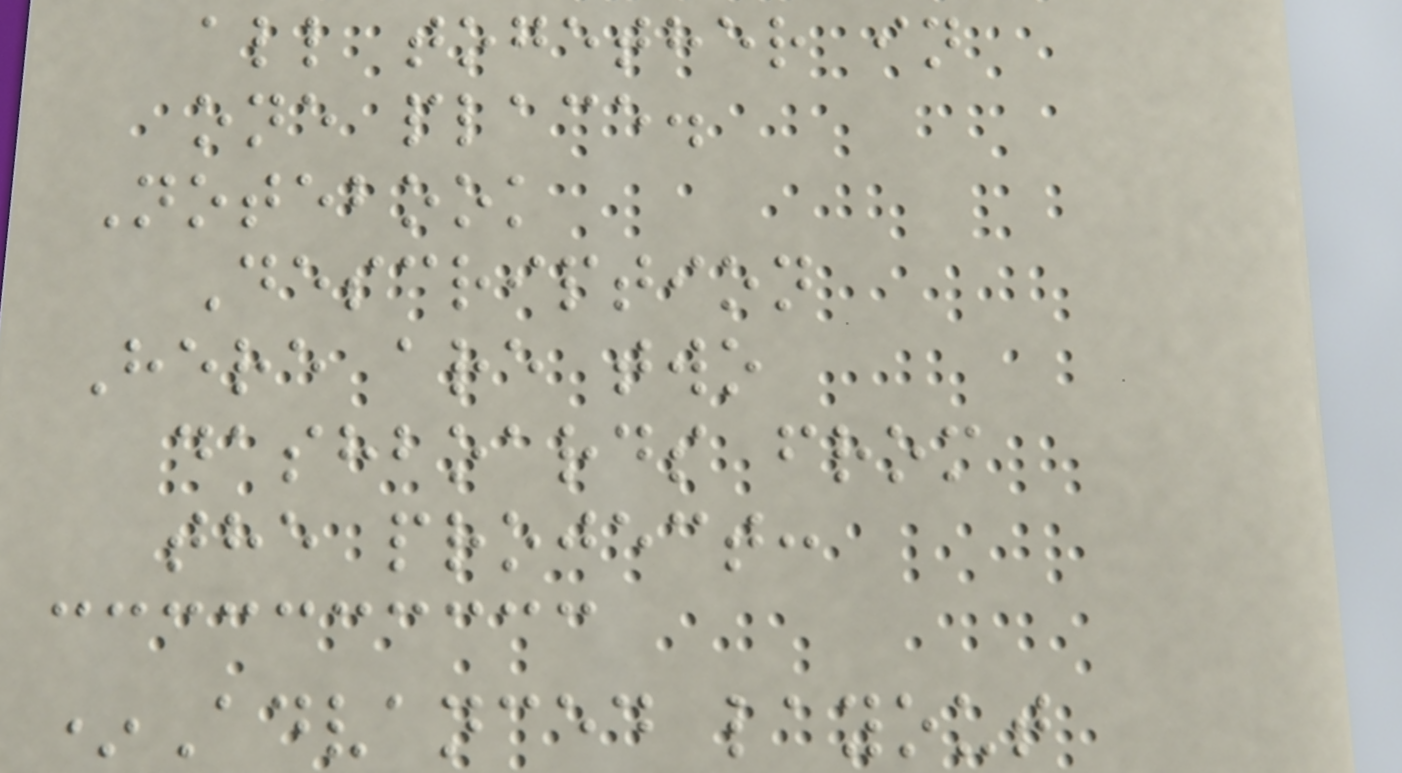all together in
one place.
Notebook
Description
Here are two
dashboards from
the project:
*Advanced layout
